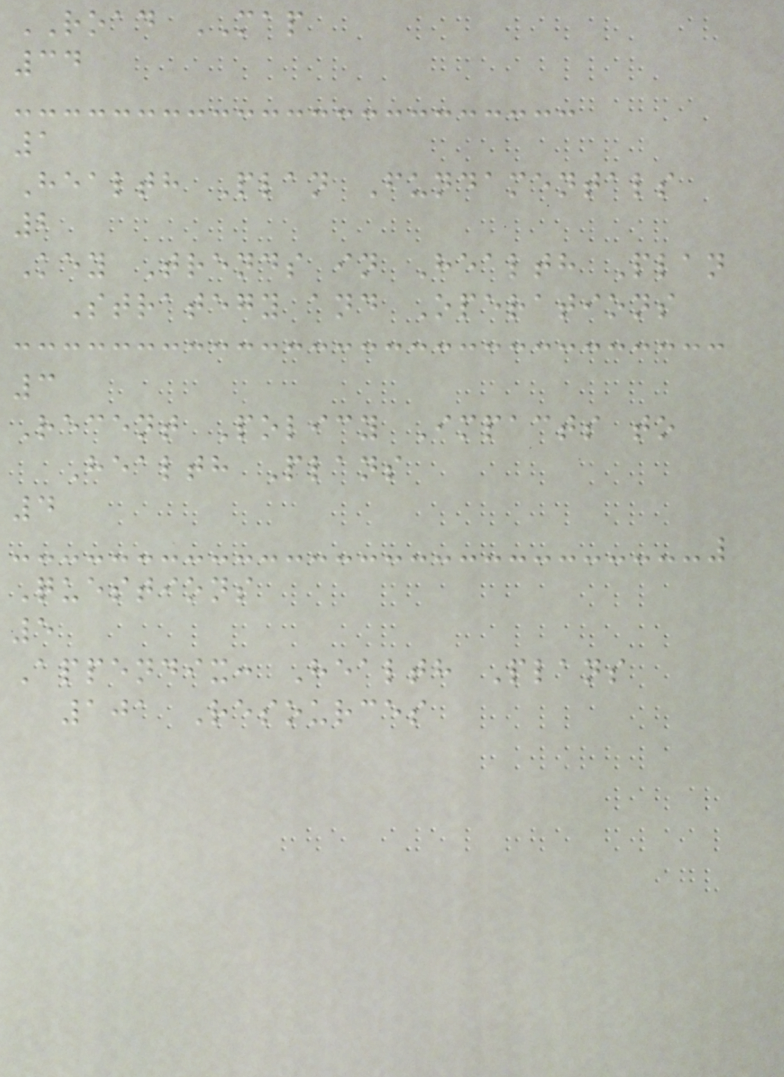ROAD MAP
34
1
Health Plan Fundamentals
2
Key Trends in Health Plan
Strategy and Operations
3
Recent Policy Impacts to
Health Plans
4
Questions
5
Appendix: Health Plans
101 Resources
